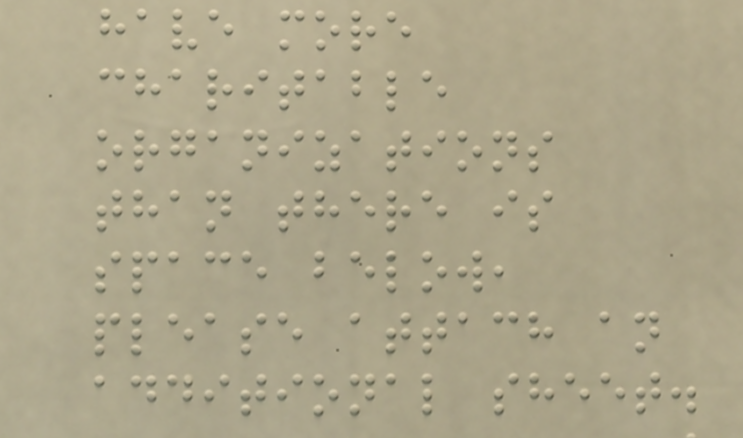have more
charitable
organizations
than there is
space below,
please attach an
additional sheet.
